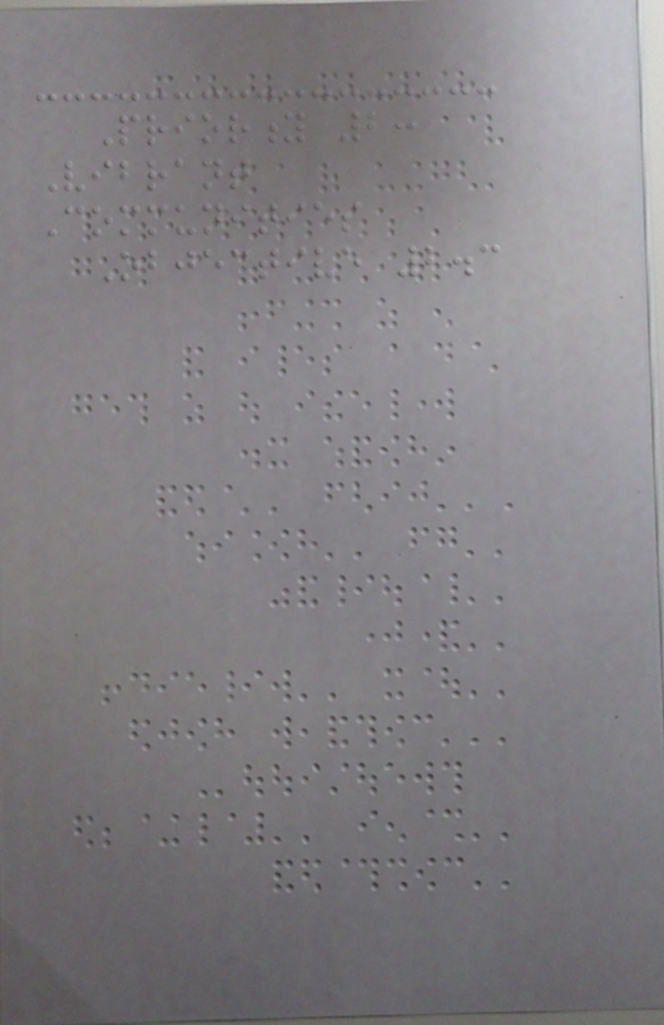Priority 2:
Vibrant
Communities
Objective 2.3
